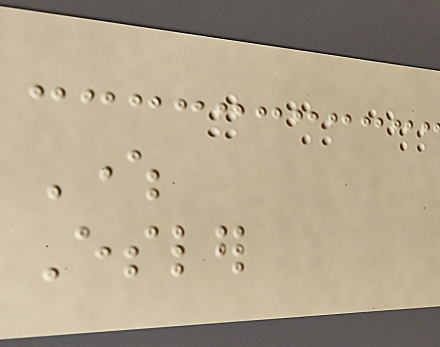Where
Esler
